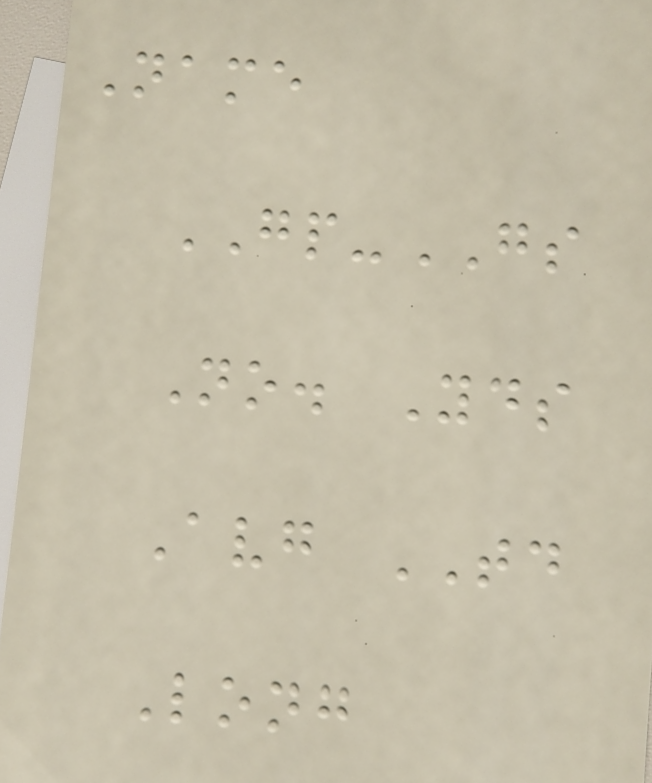Name
GP-GS
No. Yds
Avg TD
Long
